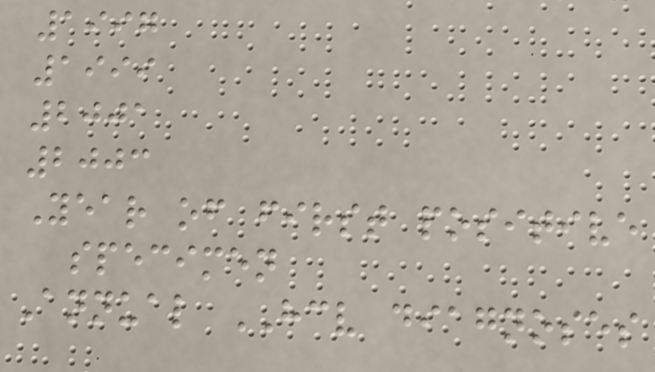1997
1999
2001
2003
Year of first positive
specimen
Annual HCV diagnoses
